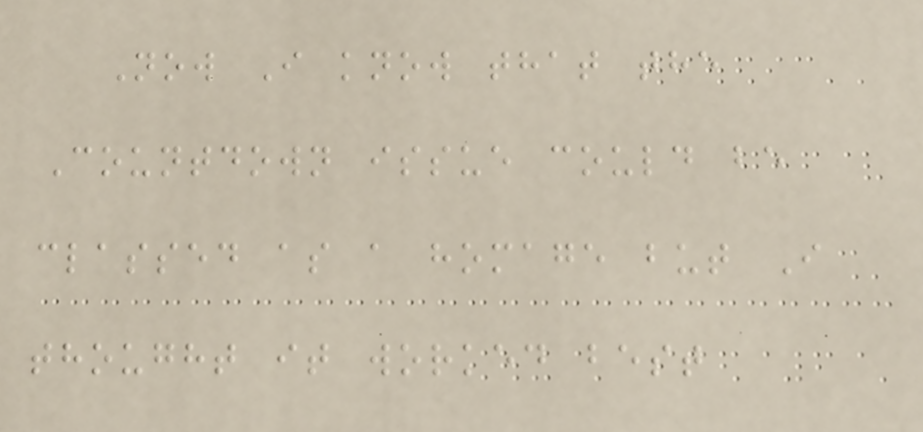Now I know that the
Countdown issue could be
classed as a homage but I
thought it worked best
